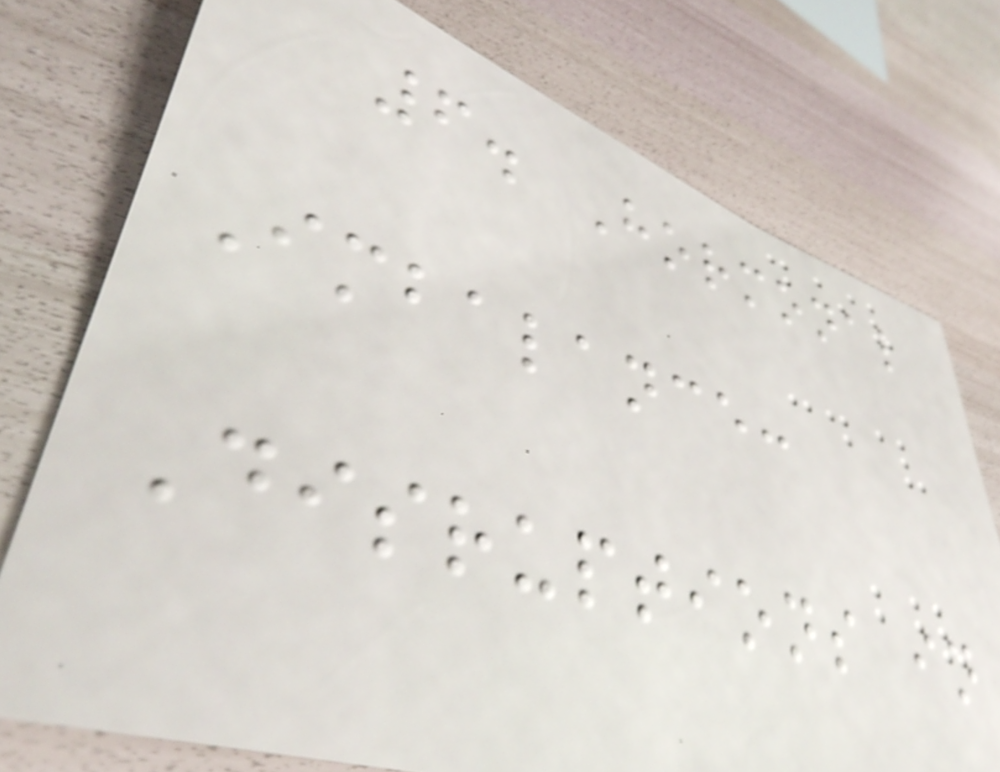6. Hormonal
Imbalance:
Disruptions in
